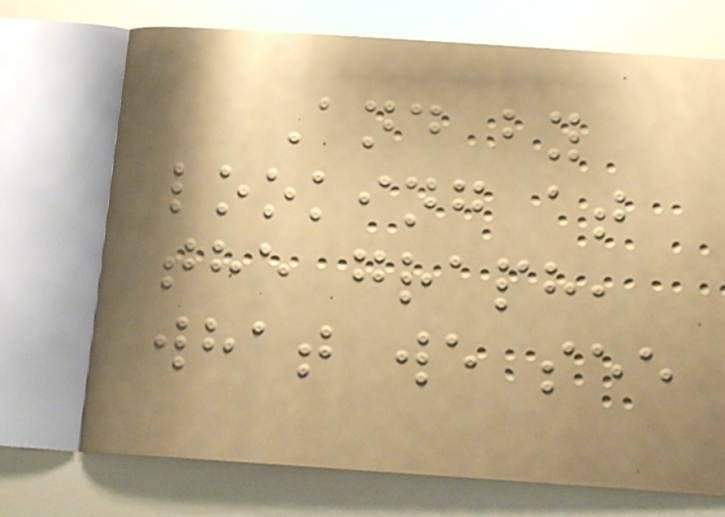And by
looking at
the graph,
what we see
